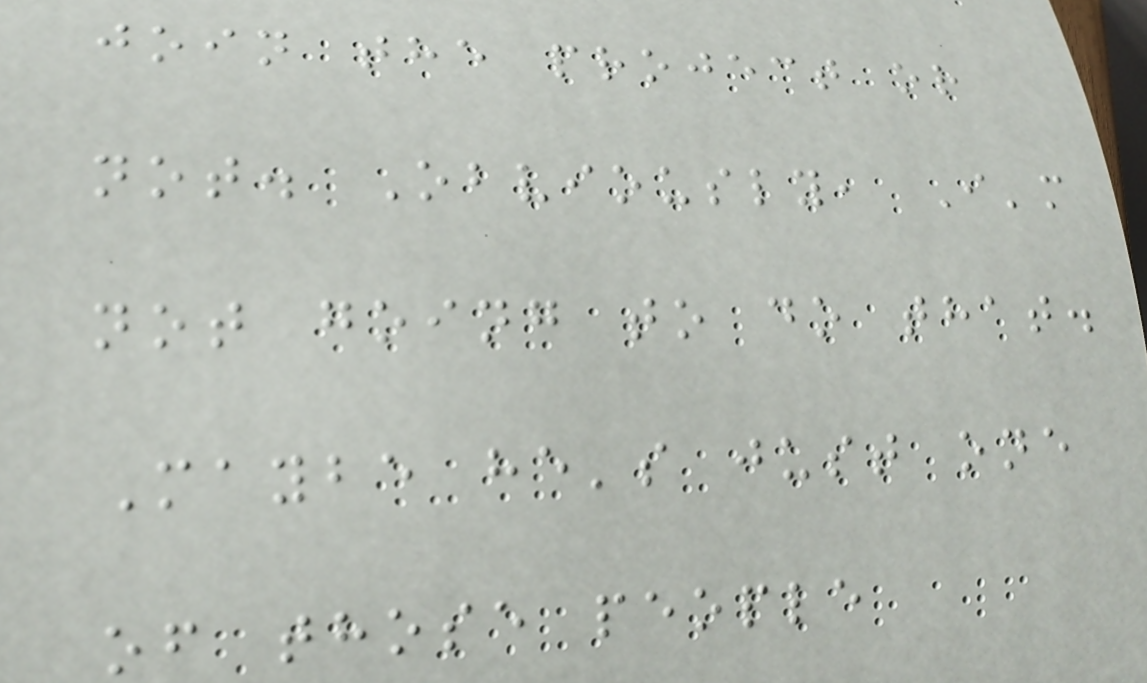join the project or
not. Obviously, I'm
not going to do that.
Maybe he's just one
of those people
